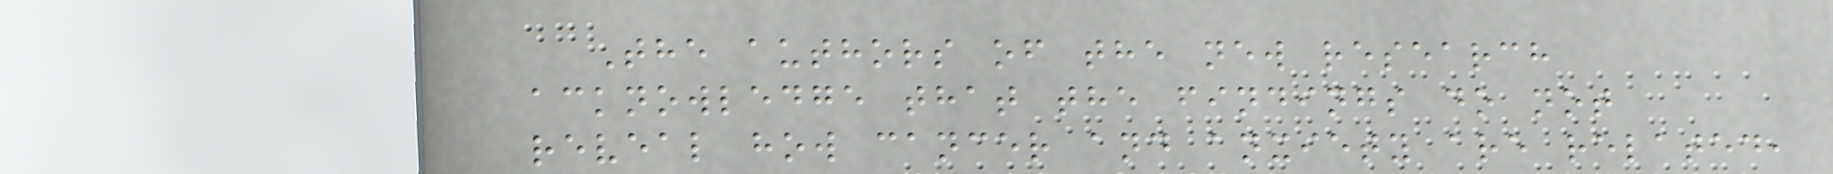The authors of the new research
acknowledge that the findings do not
reveal how cancer and anxiety are related,
